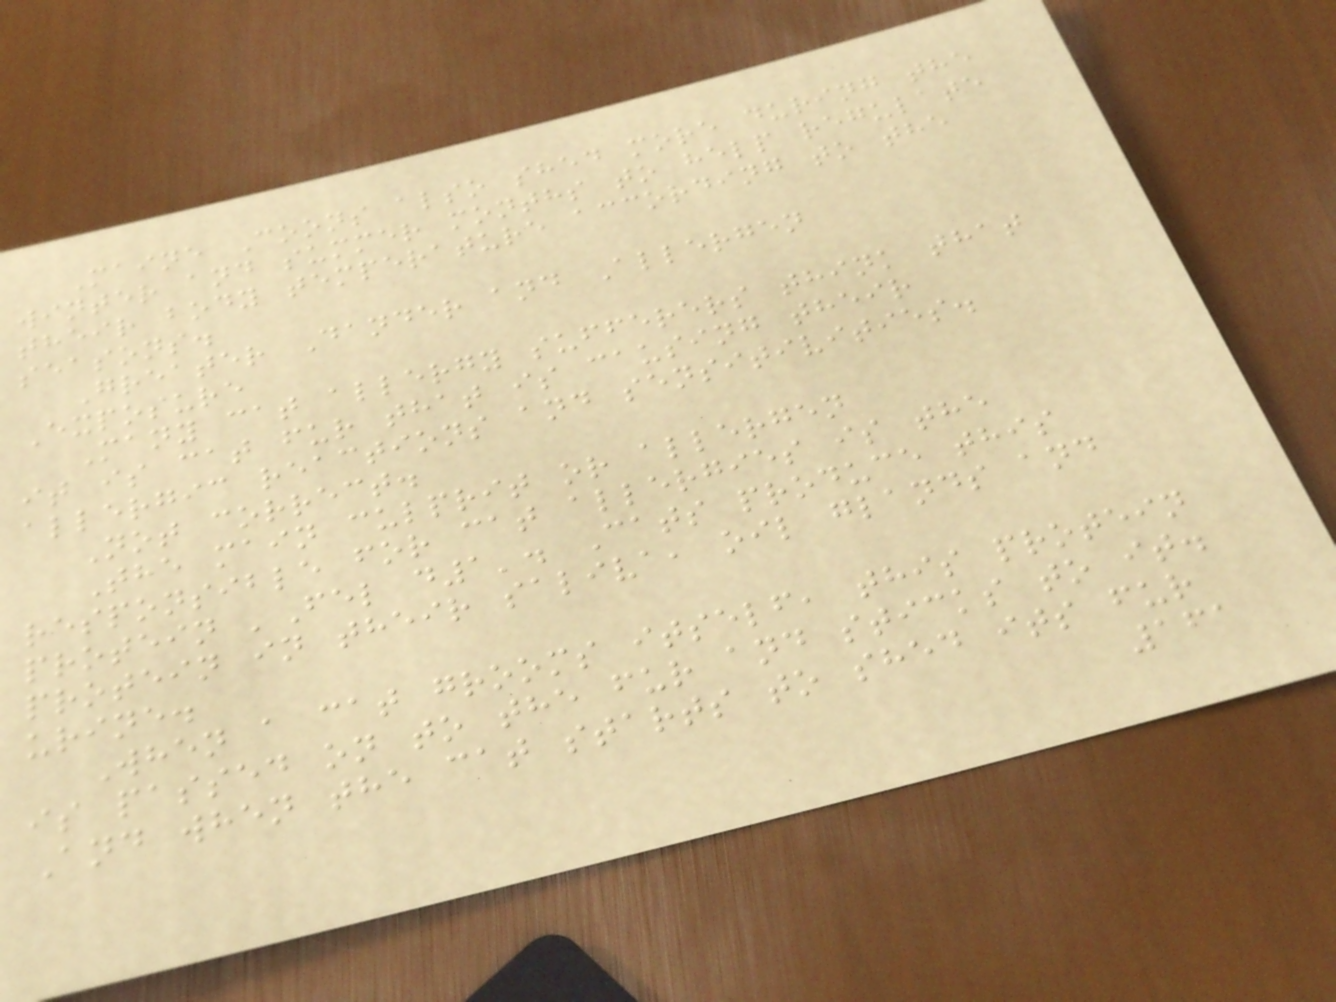Maine Coons also shed more during the
winter and summer months to help regulate
their body temperature according to the
seasons.
Greater Dander and Allergen
Exposure
Many cat allergy sufferers think that
it is cat fur that is causing their
allergic reactions and sensitivities.
Not correct.
The main culprit or allergen
responsible for cat allergies is the
protein 'Fel d1'. Cats produce this
protein in their saliva, oil glands and
urine.
When a cat grooms itself, this protein
is passed on to the fur and sticks to it.
And when the cat starts to shed its fur
161
